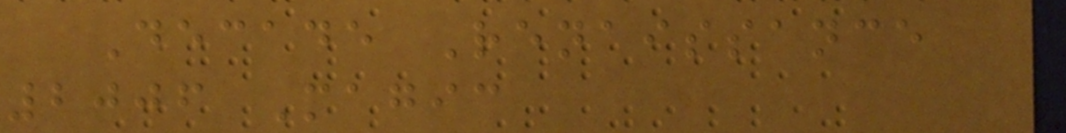Decade Renaissance
2006 Magic
